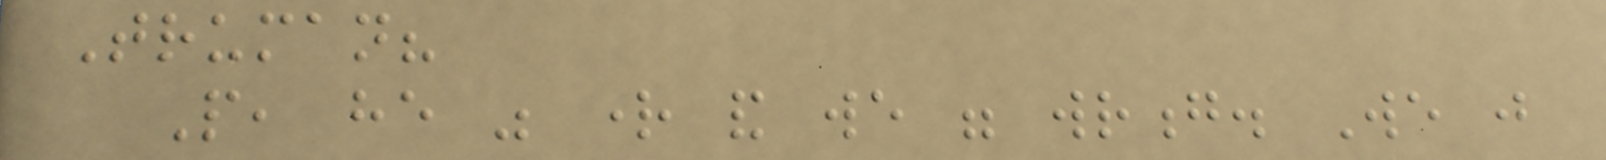Truman?
People, he was right and we were wrong. We just
